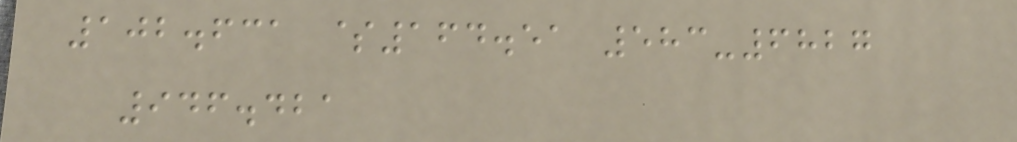102.631 $164.51 583-6827
946.421
